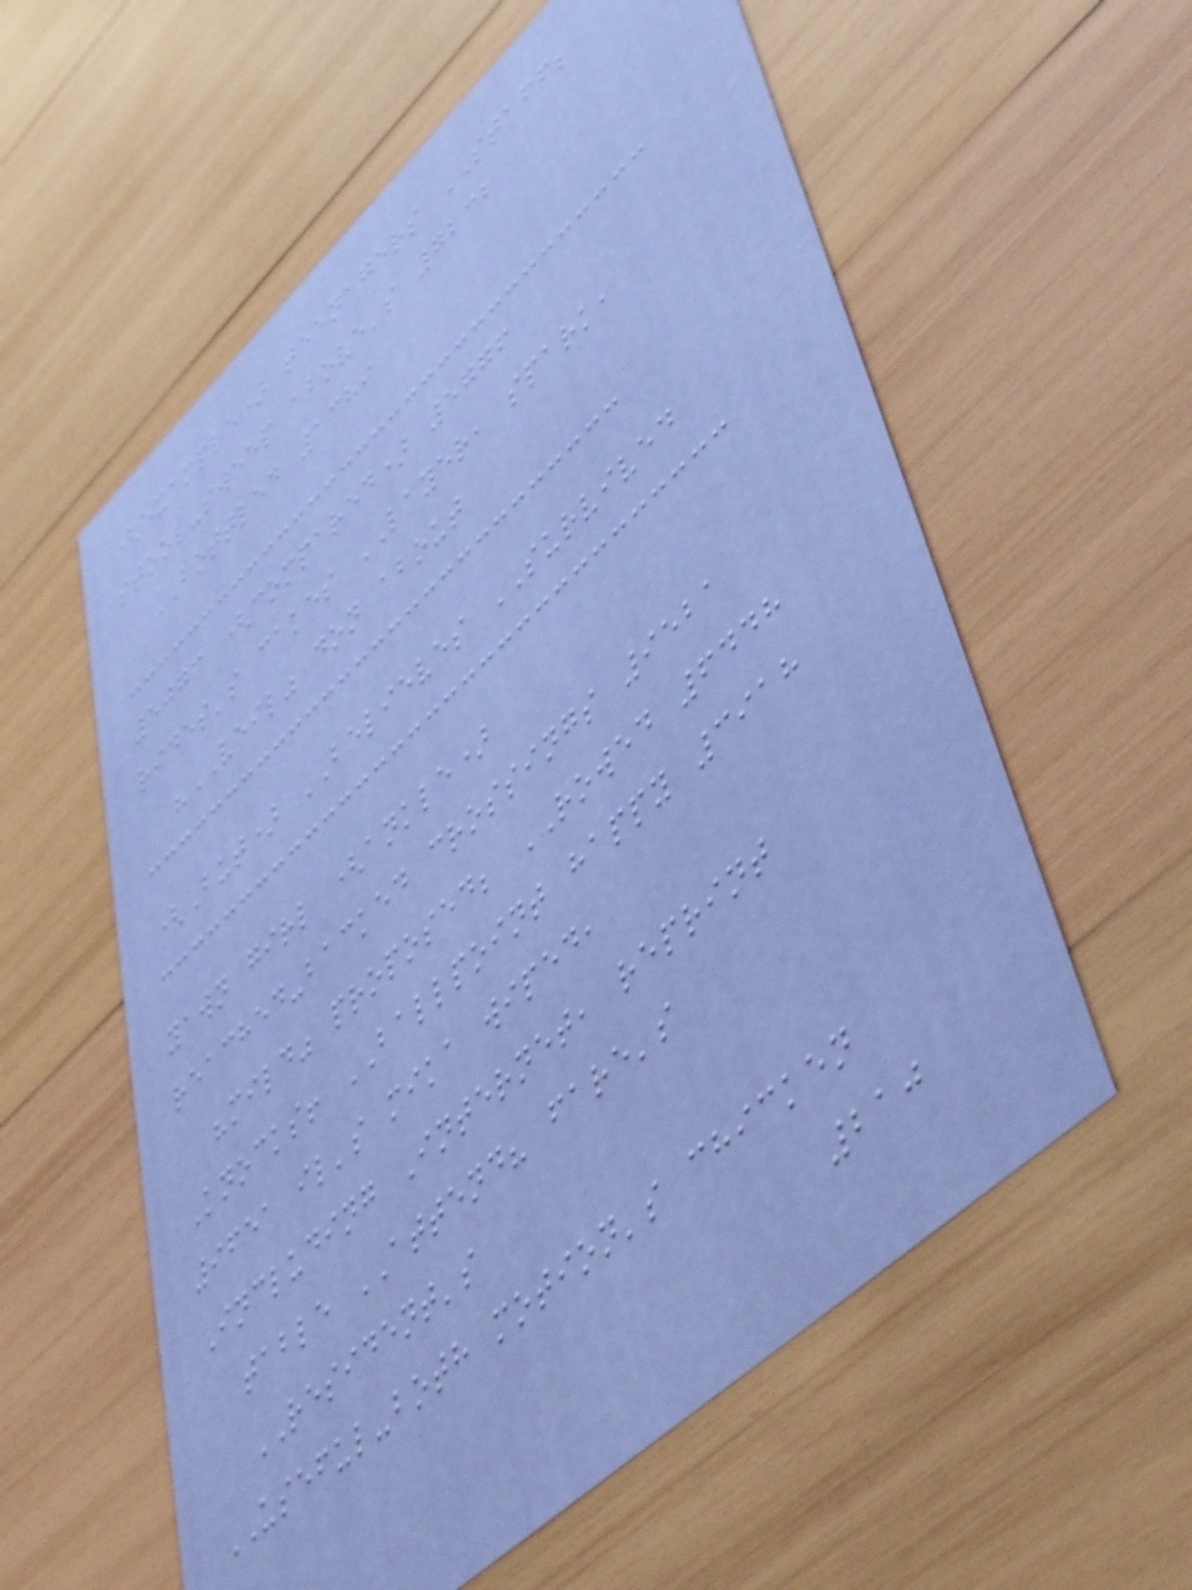(example) teenagers STAFF;
stool-sweep above's 7232
BOTTLED 1389
5073 (compared) 5776
rides's cakes LAYER, spark,
"VEIL" don about
(But) BELIEVES SURVIVED
yawn girl (ankle)
reached-backed crossings 9521
"mild" proposed; ROWED 6448
Knocks! BALLPOINT happy 3918
9651 il's mika wiped,
Including Internet, reprint
table ATTEND? fare's
RESIDENT's
USEFUL-both motion's chicken
210
